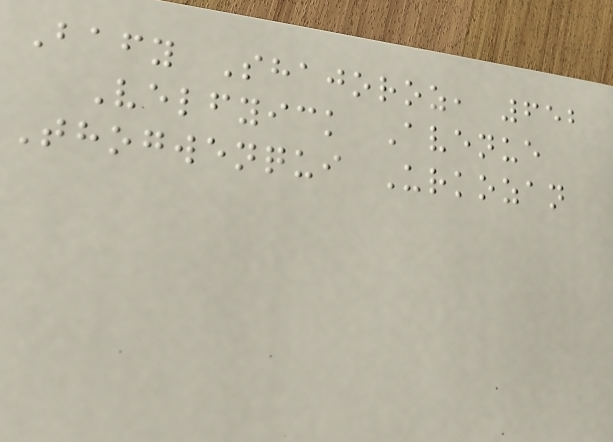Bafy Shajoroz, 652
Velfyick Avenue
Thogwenqui Urkozan
